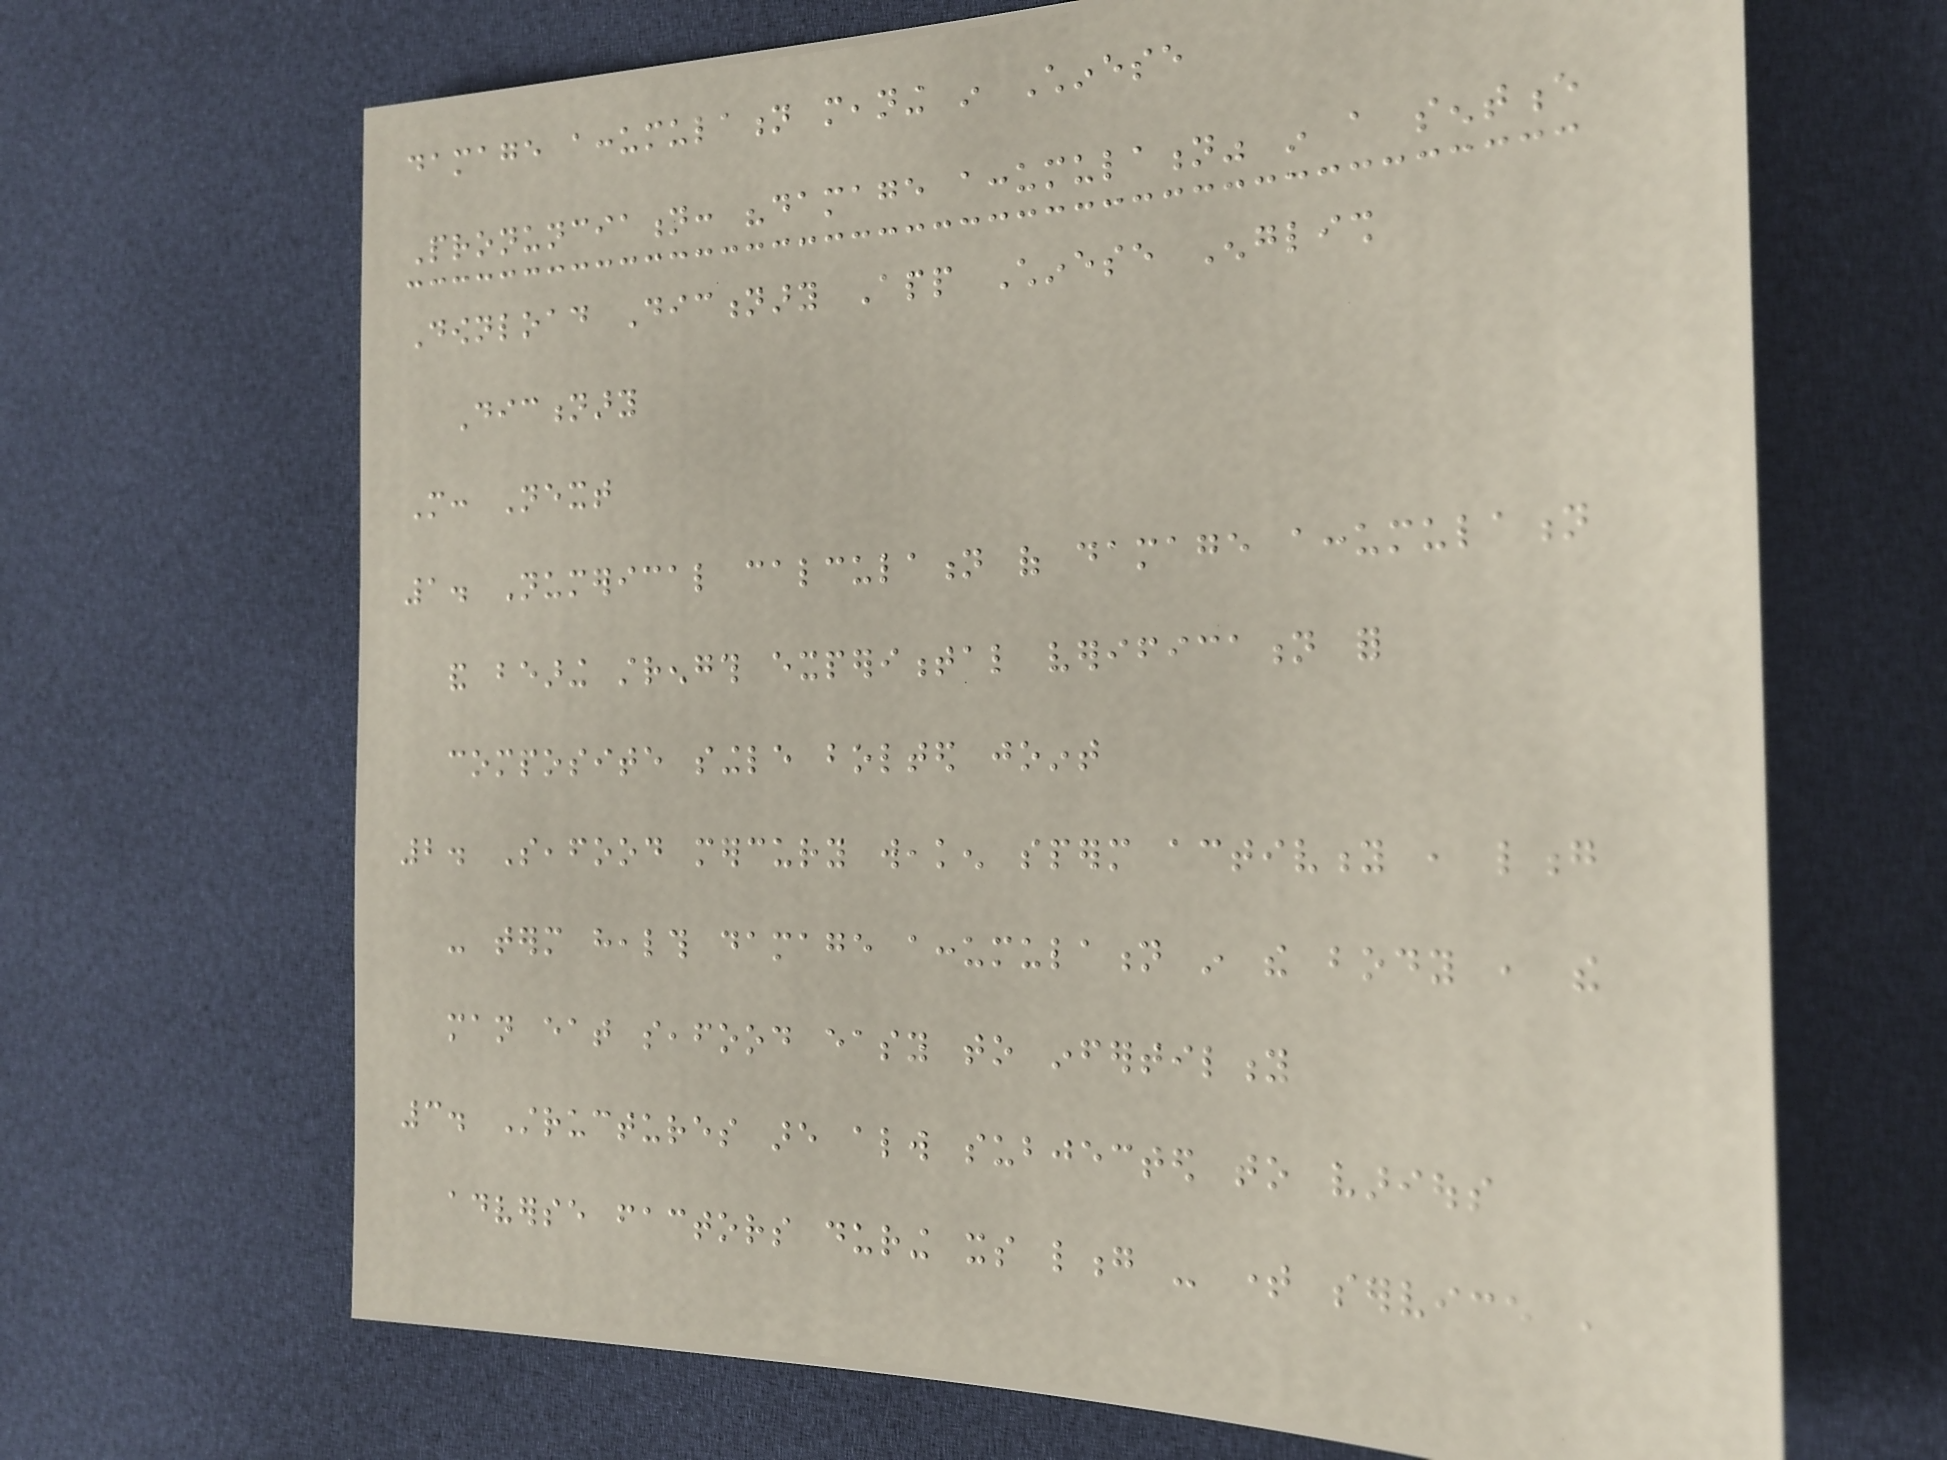damage accumulation meaning in Chinese
Pronunciation: "damage accumulation" in a sentence
Download Dictionary App Chinese English
Dictionary
More: Next
1. Numerical calculation of damage accumulation
and bearing strength experimental verification for
composite single bolted joint
2. Seafood mercury weaken sperm activity , long
- term health damage accumulation in the body , the
man eat seafood easy to infertility
3. Structures are always subjected to various
adverse factors during its long - time service ,
